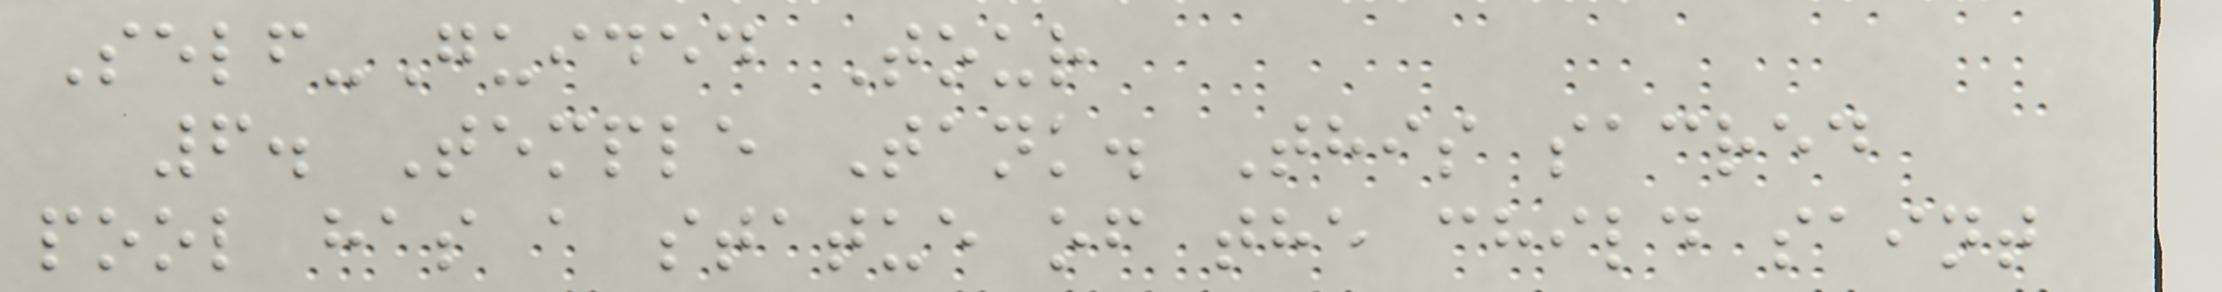Self-Guided Tour
6. Temple Tank. This sacred
pool has a statue of the child saint
